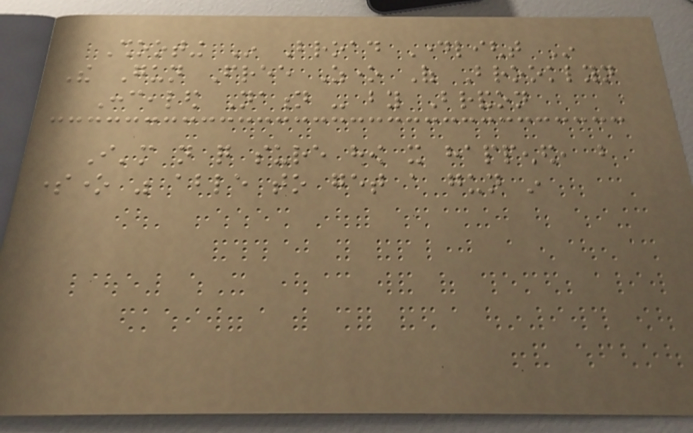Shooting In Broad Daylight In
The Gun Free Zone Of Brooklyn
Concealed Nation - by Brandon
I'm not quite sure how it happened, but
someone was able to get a gun in
